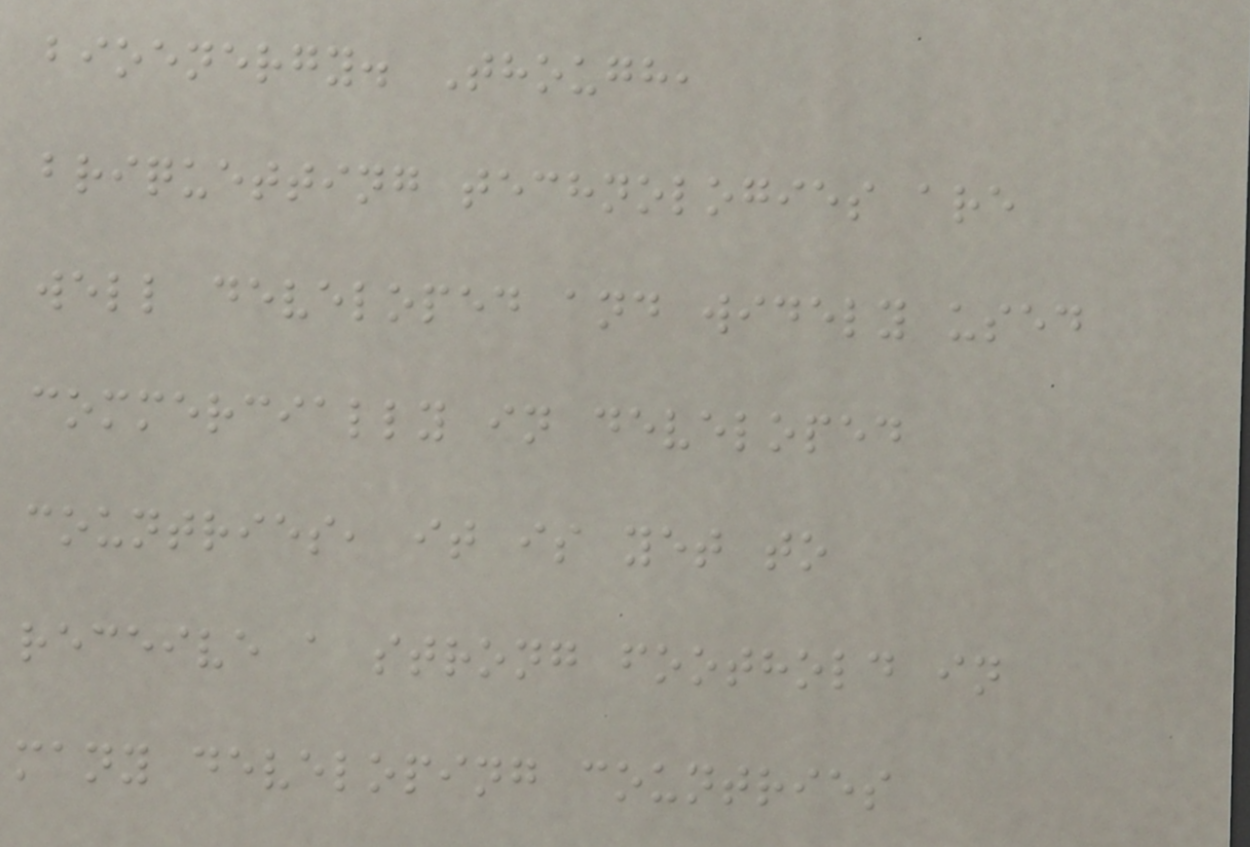bioenergy. Though,
briquetting technologies are
well developed and widely used
commercially in developed
countries, it is yet to
receive a strong foothold in
many developing countries
